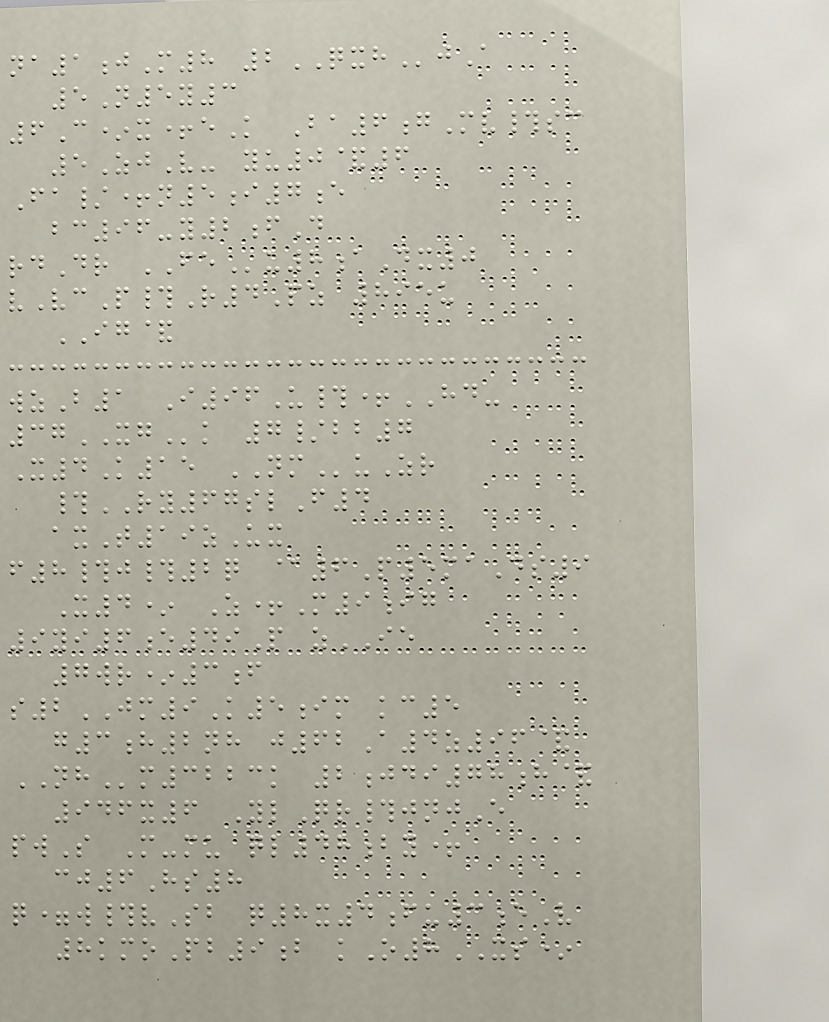na1jM8 2QXHjA
5N5y3
6C*x+eK Ba6gMv#sc
5ZjV- yu0&6
Fa/+n5i7e
bc96-y2fD
rdDr FEu8aDx0
vVcP#R4Pz 895u
IG&
wzB1 I96U#+HD-
37XGk 7/bb7
X4K15 NMuZr
#RY67slF4
axT19zUx
f8#j#2q @6P5maDs9
X4* Z+M9ig
9yi6e49P zIE
7wr*3f
s2JM9K5im kc5
g3h2nh j62A4z96&
NHm3223k 2jdi78h&
946x6 YlQr#jnjE
pwS M-mu ql48by+
cj6Hs8
q=w#vSb q8x4fu3eV
8kmoPb9b kO8XS*
